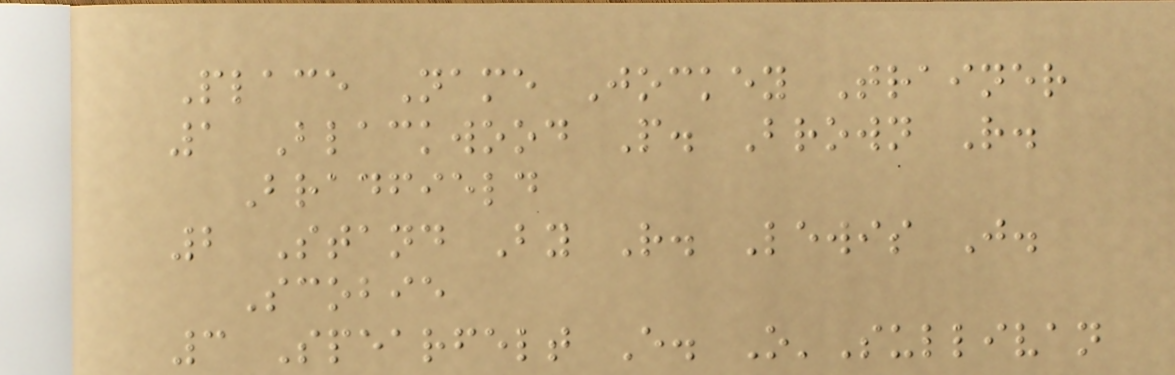Place Name Jockey Trainer
1 Blackwood P. Brown R.
Bradfield
2 Stand By R. Lewis J.
Scobie
3 Spearfelt E. O'Sullivan
